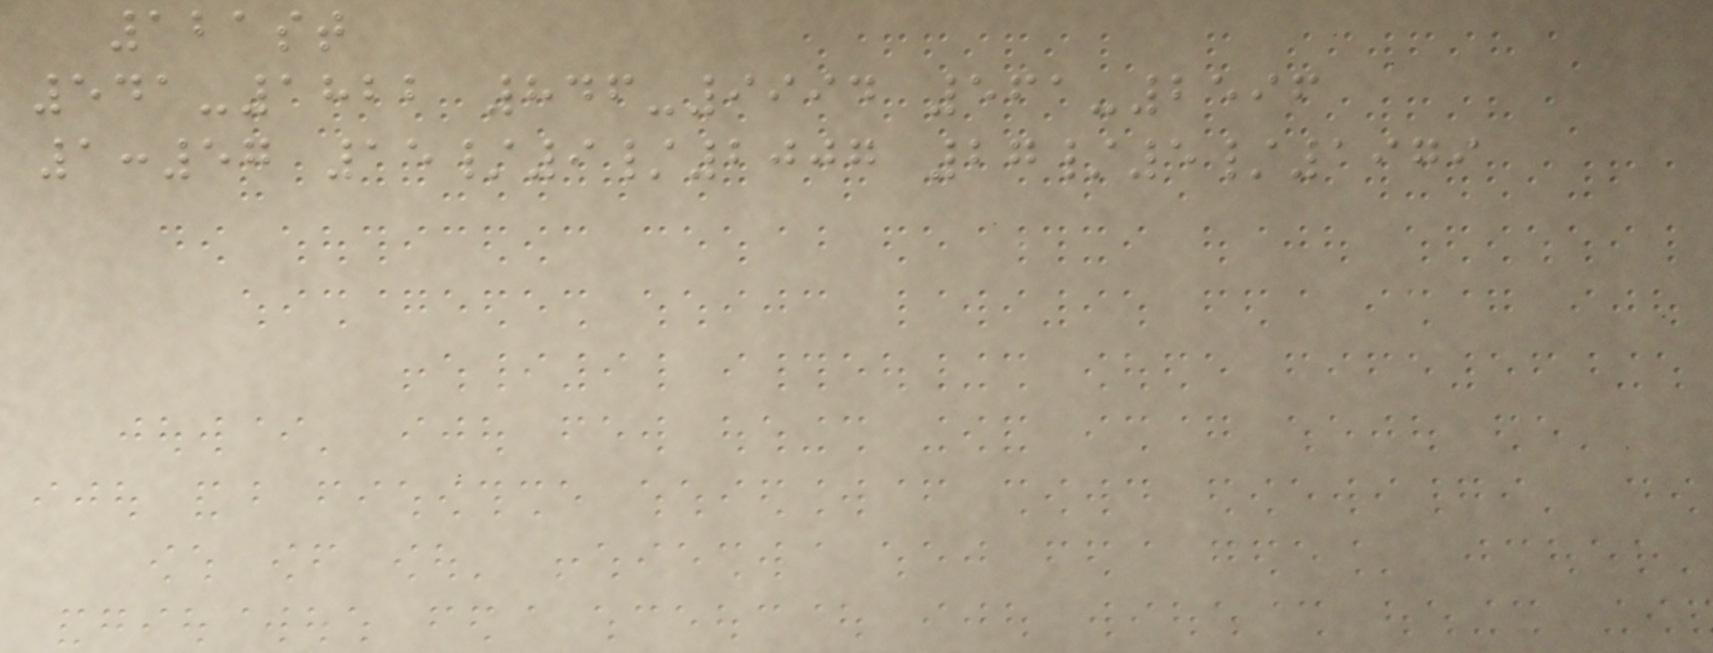121st
541-1822 846-9994 561-2596
1:57 15/9/2007 27/5/1979
